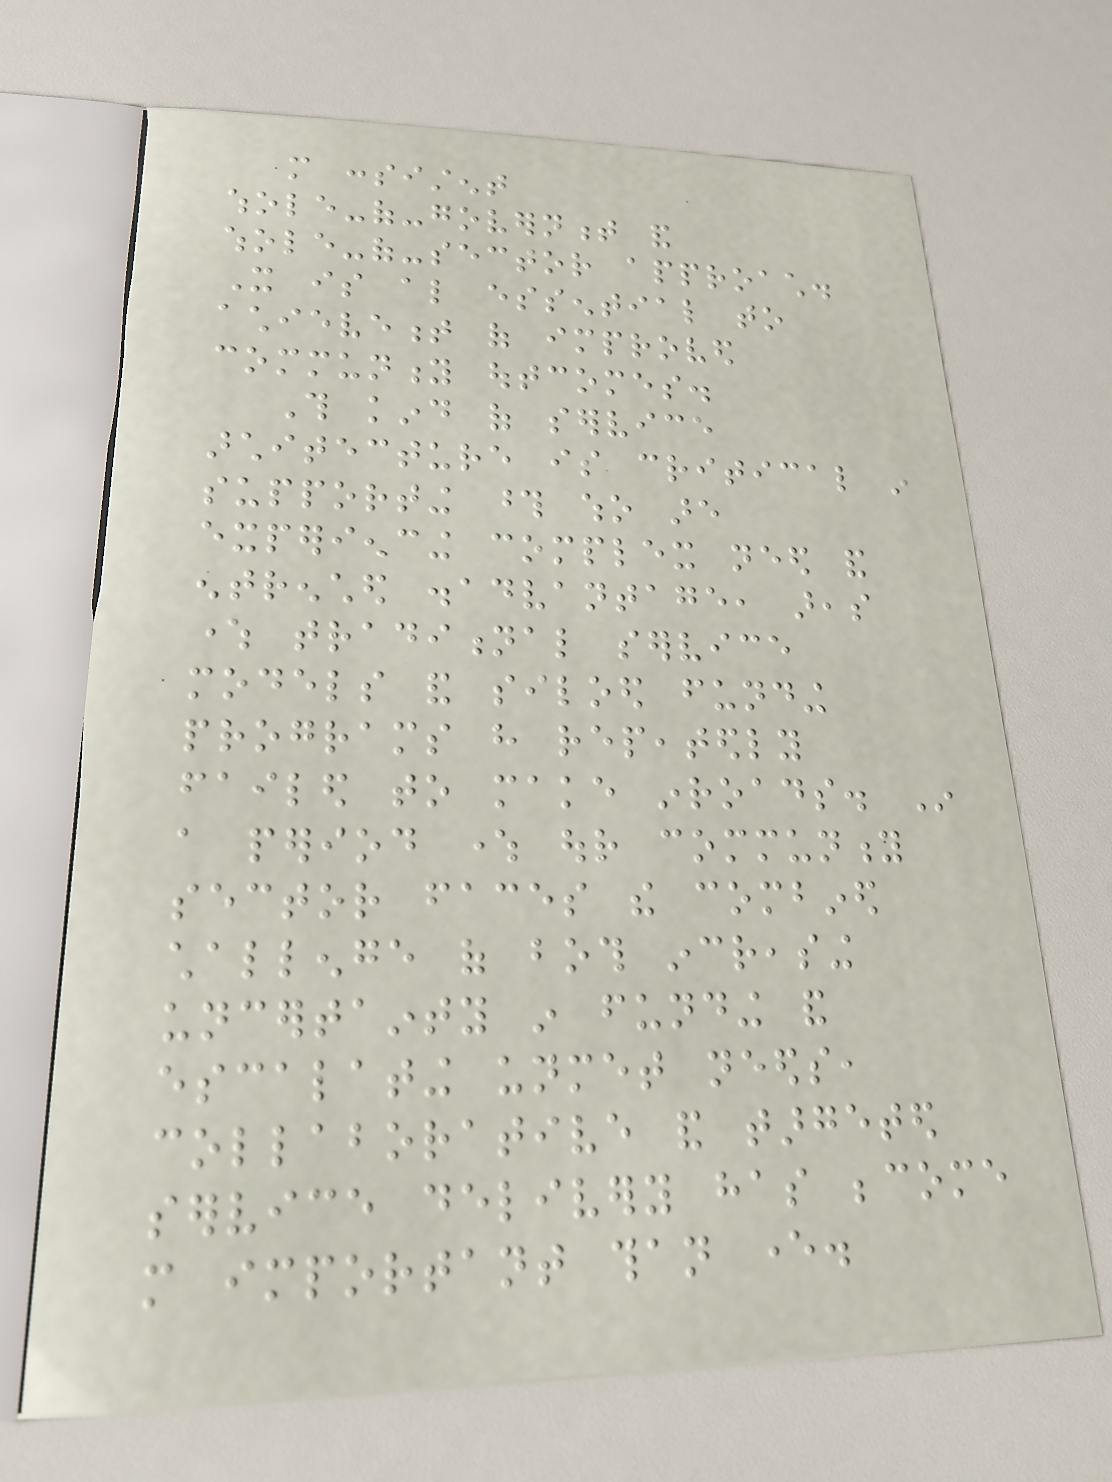more consistent
whole-of-government and
whole-of-sector approach.
It is also essential to
achievement of improved
community outcomes.
This kind of service
architecture is critical in
supporting those who are
experiencing complex need and
entrenched disadvantage, areas
where traditional service
models and siloed funding
programs have repeatedly
failed to make inroads. In
a period where our community
sector faces the combined
challenge of both increasing
uncertainty in funding and
escalating unmet needs,
collaborative and targeted
service delivery has become
more important than ever.
